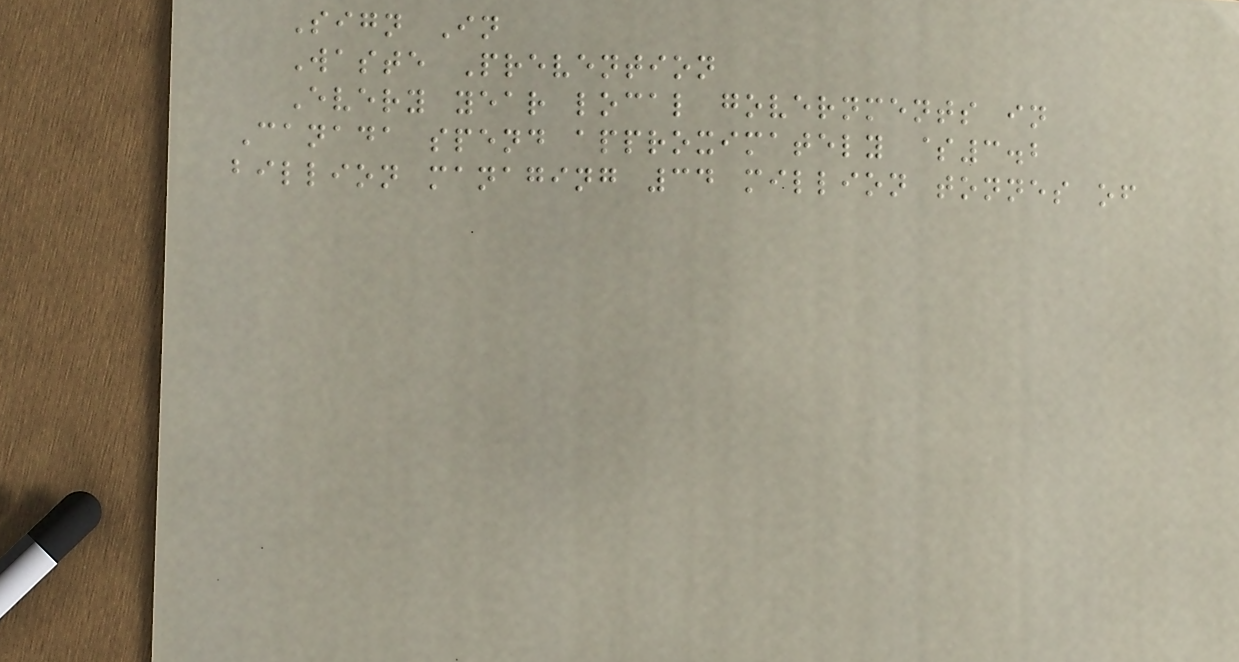Sign In
Waste Prevention
Every year local governments in
Canada spend approximately $3.2
billion managing 34 million tonnes of
